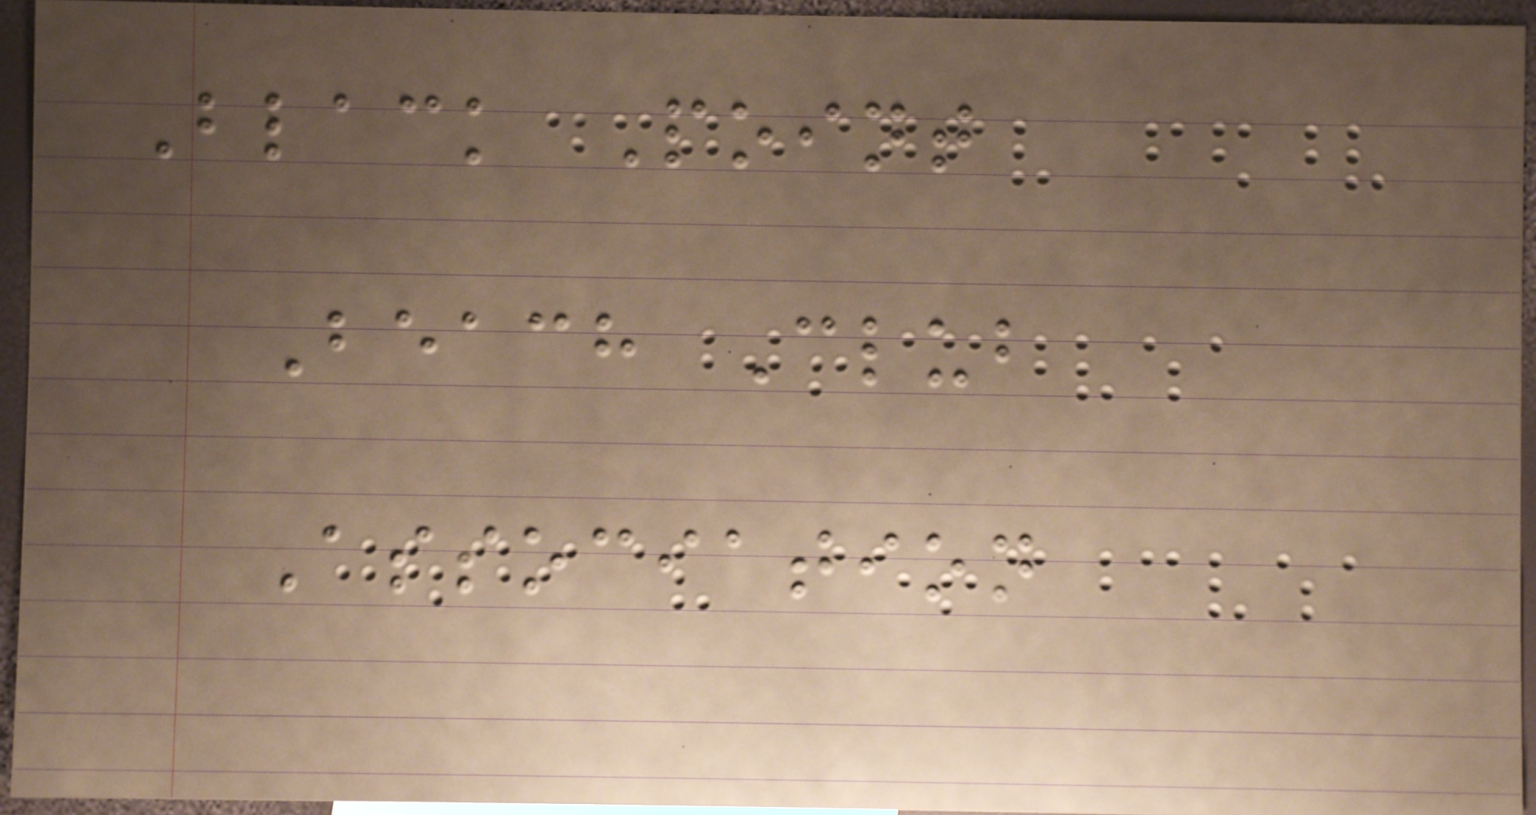Black Point
Beach Club
Association
